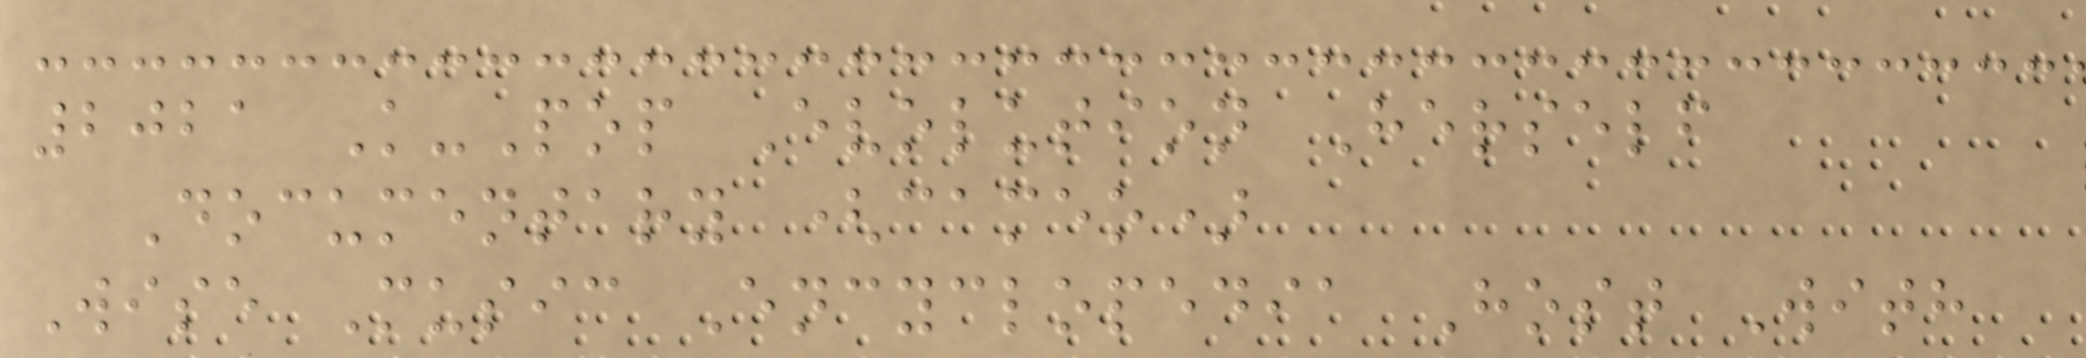2021 K-Pop Evolution Herself
Documentary (cameo)
Wise Music Encyclopedia Host With
